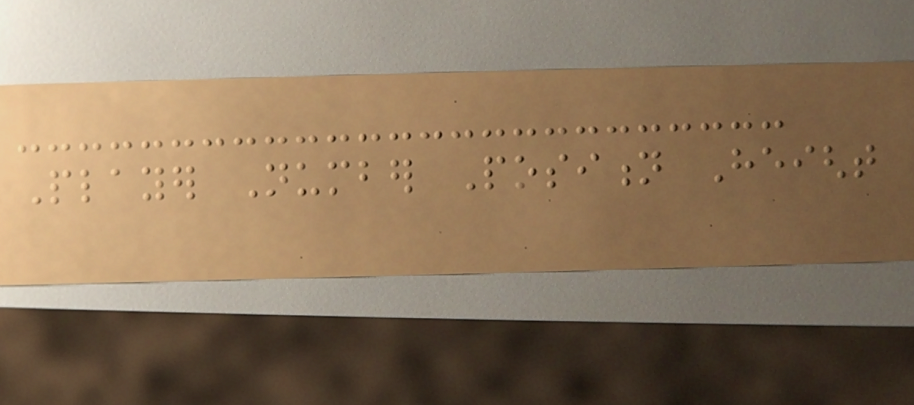Player Number Position Height
